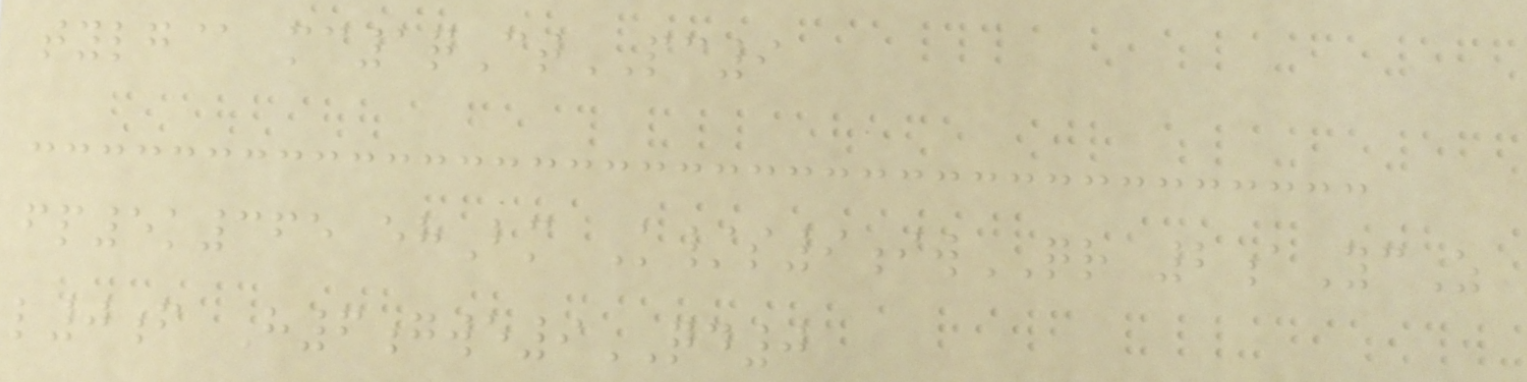tylg@ mc1qCtPC9
fp5k365 ehBm K/s9iwQR 2aYcZ
l0f H6gwe9QD0
